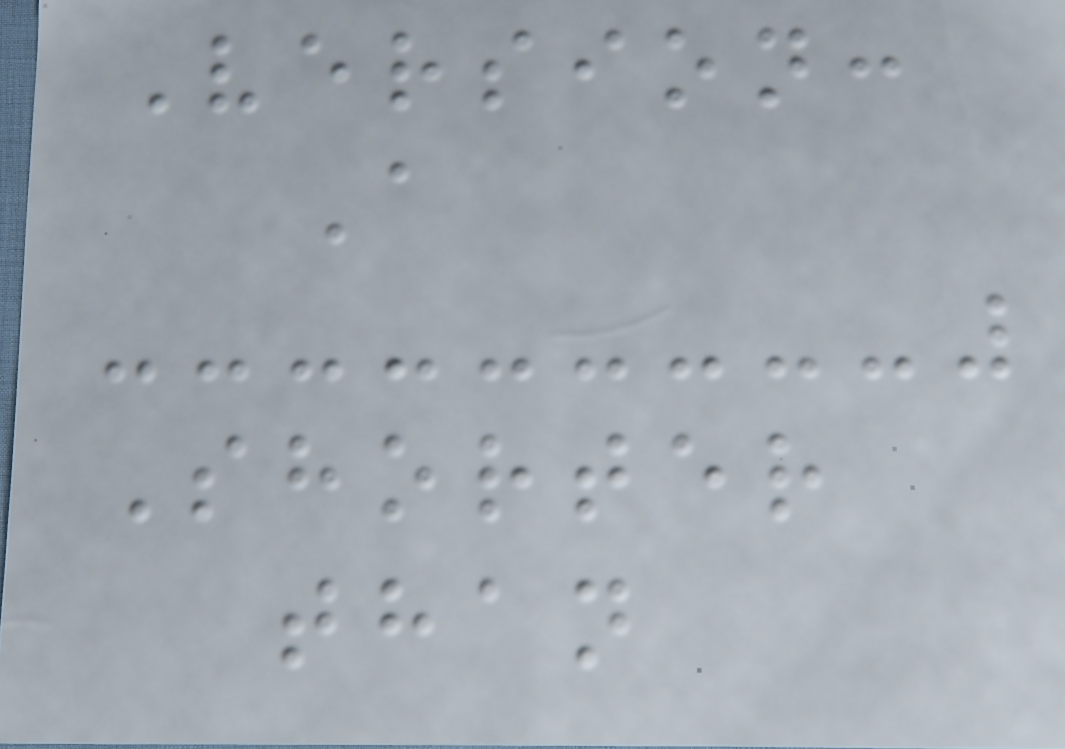Version:
A
Shorter
than
